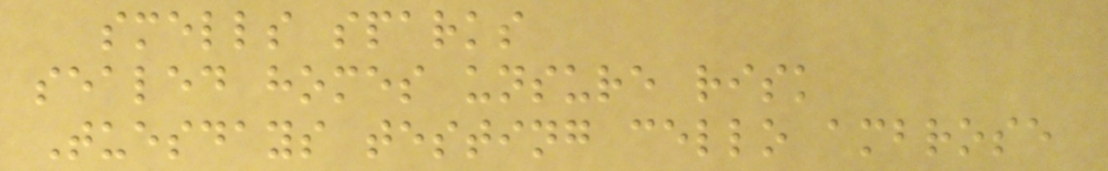smells sparks
sealed homes unsure risk
Tuesdays testing cello ambrose
